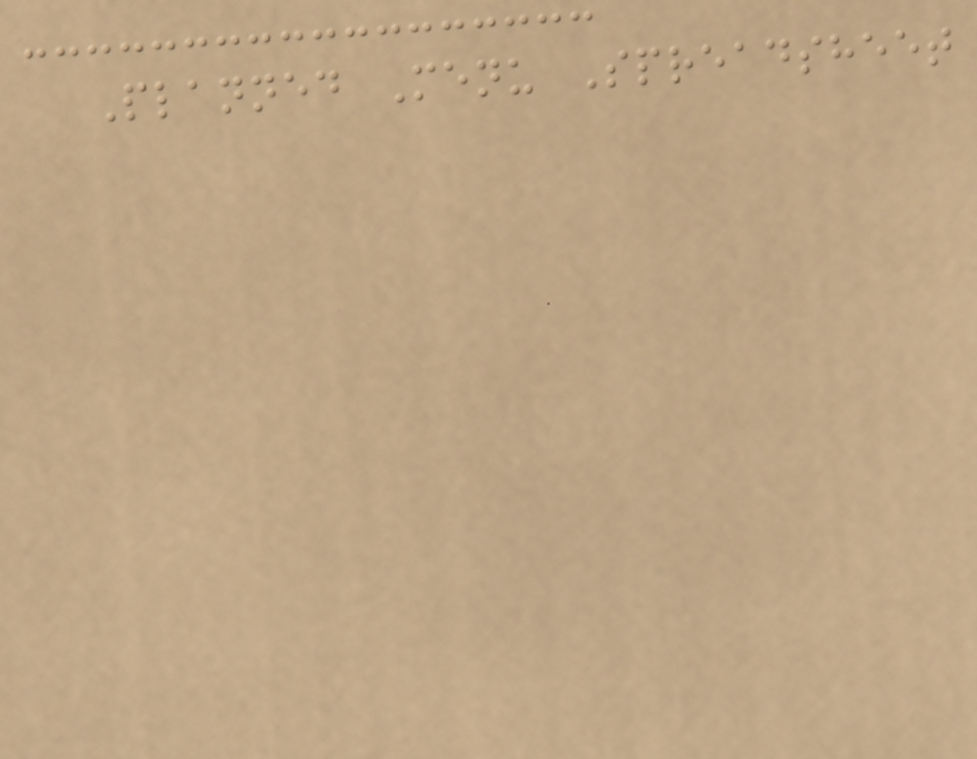Planned Menu Spreadsheet
